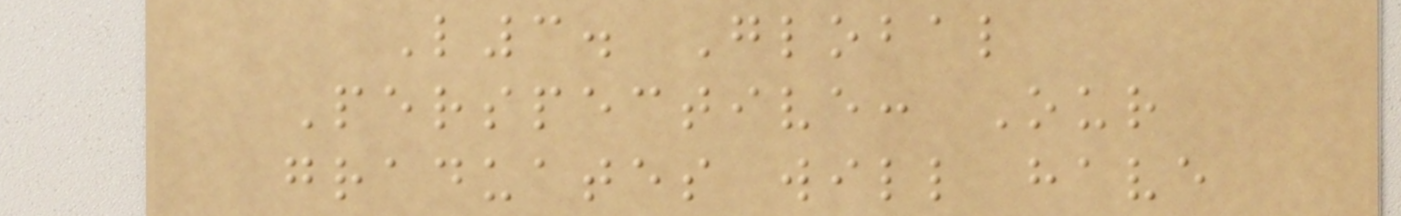L3. Global
Perspective: Our
graduates will have
